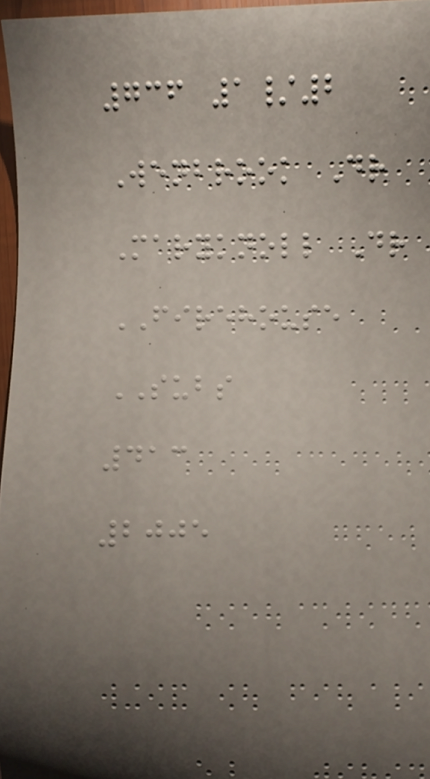736 1/2
Wenbrook Dr
Maryknoll Dr
FIREHOUSE
SUBS
413
2005
